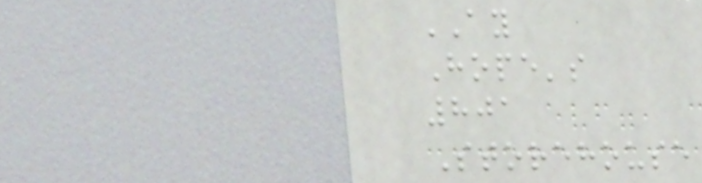AY
Hope's
801
Storehouse
